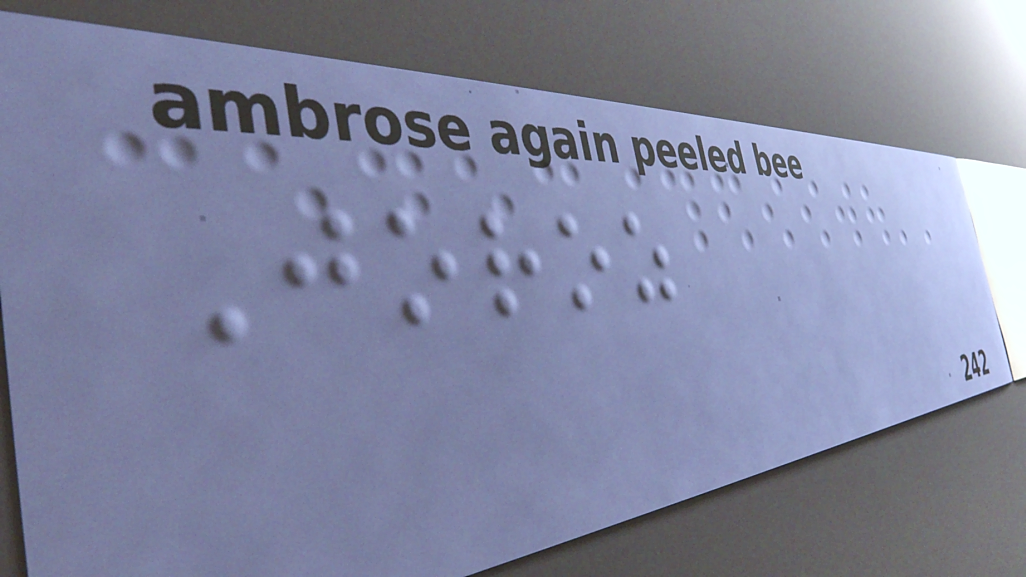Joroz
